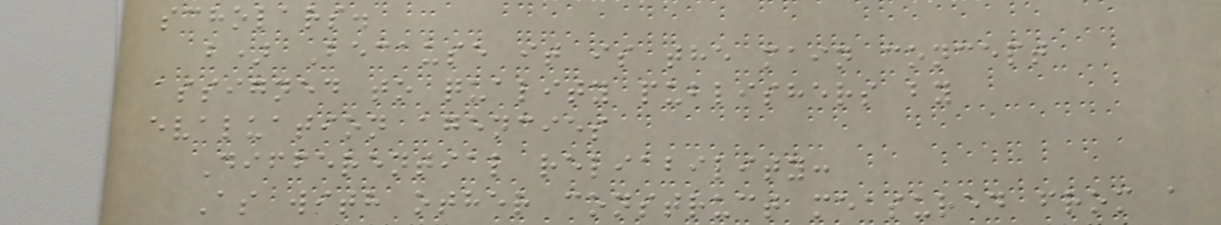scholars.
b) Because it is the main concept
assigned to quality publishers by
evaluation agencies
Differential reliability:
As with other construct measured from a
